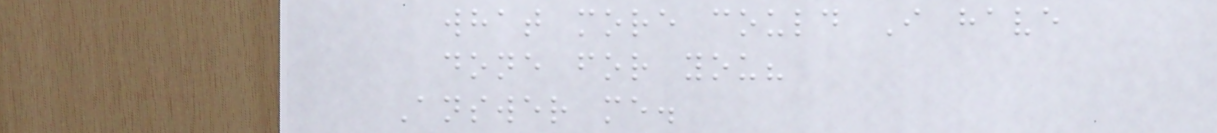what more could I have
done for you?
Answer me.
